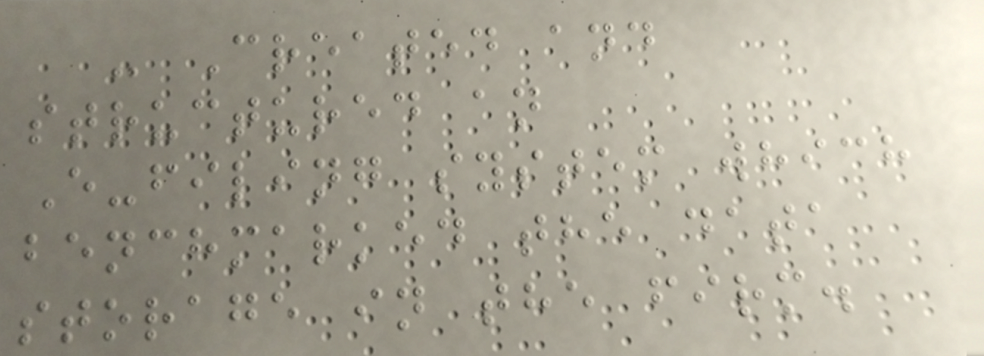- Created and
structured an
E-filing system which
benchmarked the data
storage in the firm.
